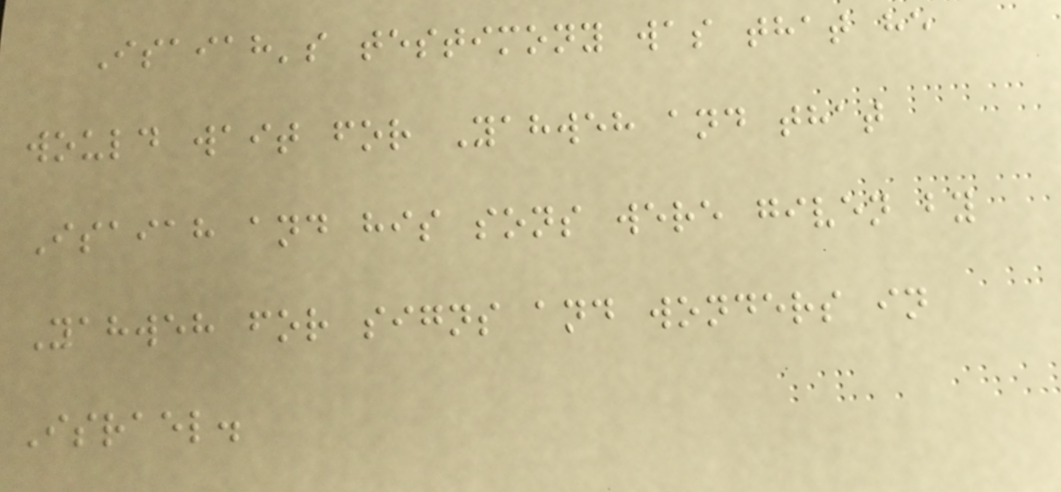Isaiah's testimony was that he
would wait for Yahweh and that
Isaiah and his sons were given by
Yahweh for signs and wonders in
Israel.
